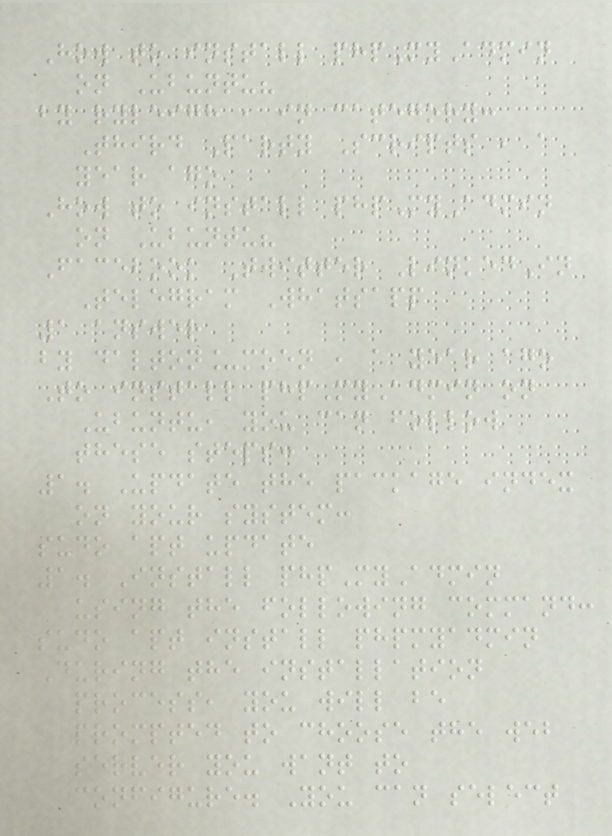How to install phpMyAdmin
on Ubuntu?
by ryleigh , in category:
Third Party Scripts , a
year ago
How to install phpMyAdmin
on Ubuntu?
Facebook Twitter LinkedIn
Telegram Whatsapp
1 answer
by dalton_moen , a year ago
To install phpMyAdmin on
Ubuntu, you can follow
these steps:
1. Update the package index
on your system:
sudo apt update
1. Install phpMyAdmin
using the following command:
sudo apt install phpmyadmin
During the installation
process, you will be
prompted to choose the web
server you want to
configure. You can select
